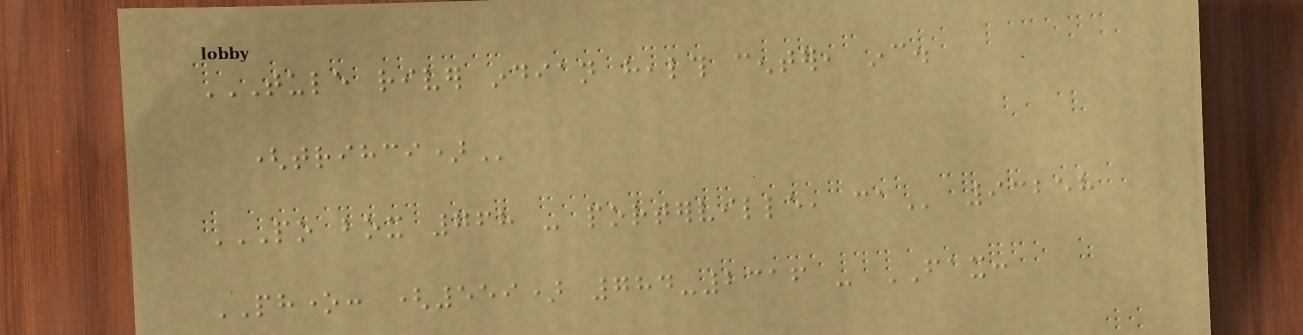TULE RIVER INDIAN HEALTH CENTER, INC.
(TRIHCI)
PO BOX 768 - PORTERVILLE, CA 93258
PHONE: (559) 784-2316 - FAX:
